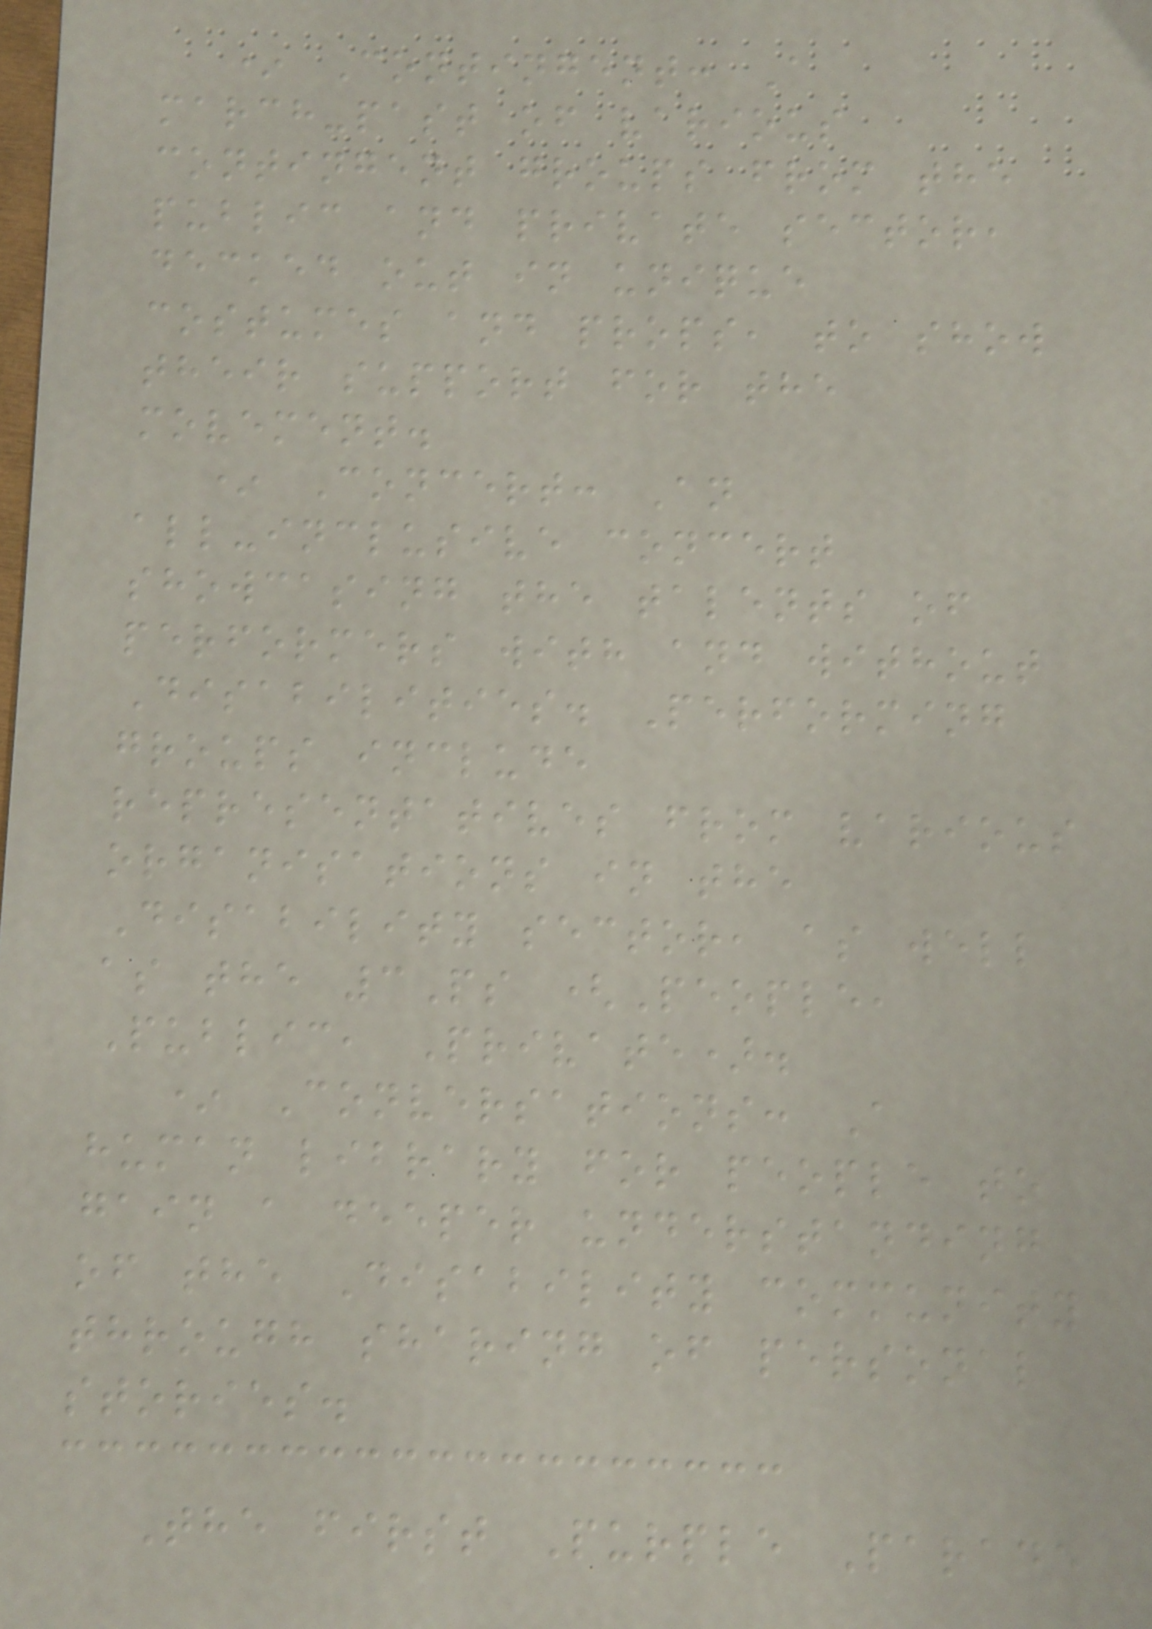* Contingent: A
march-past of various
contingent groups from the
public and private sector,
decked out in unique
costumes and props, to show
their support for the
movement.
* Concert: An
all-inclusive concert
showcasing the talents of
performers with and without
Disabilities. Performing
groups include
representatives from various
organisations in the
Disability sector, as well
as the 3Ps (People,
Public, Private).
* Conversations: A
human library for people to
gain a deeper understanding
of the Disability community
through sharing of personal
stories.
The first Purple Parade
